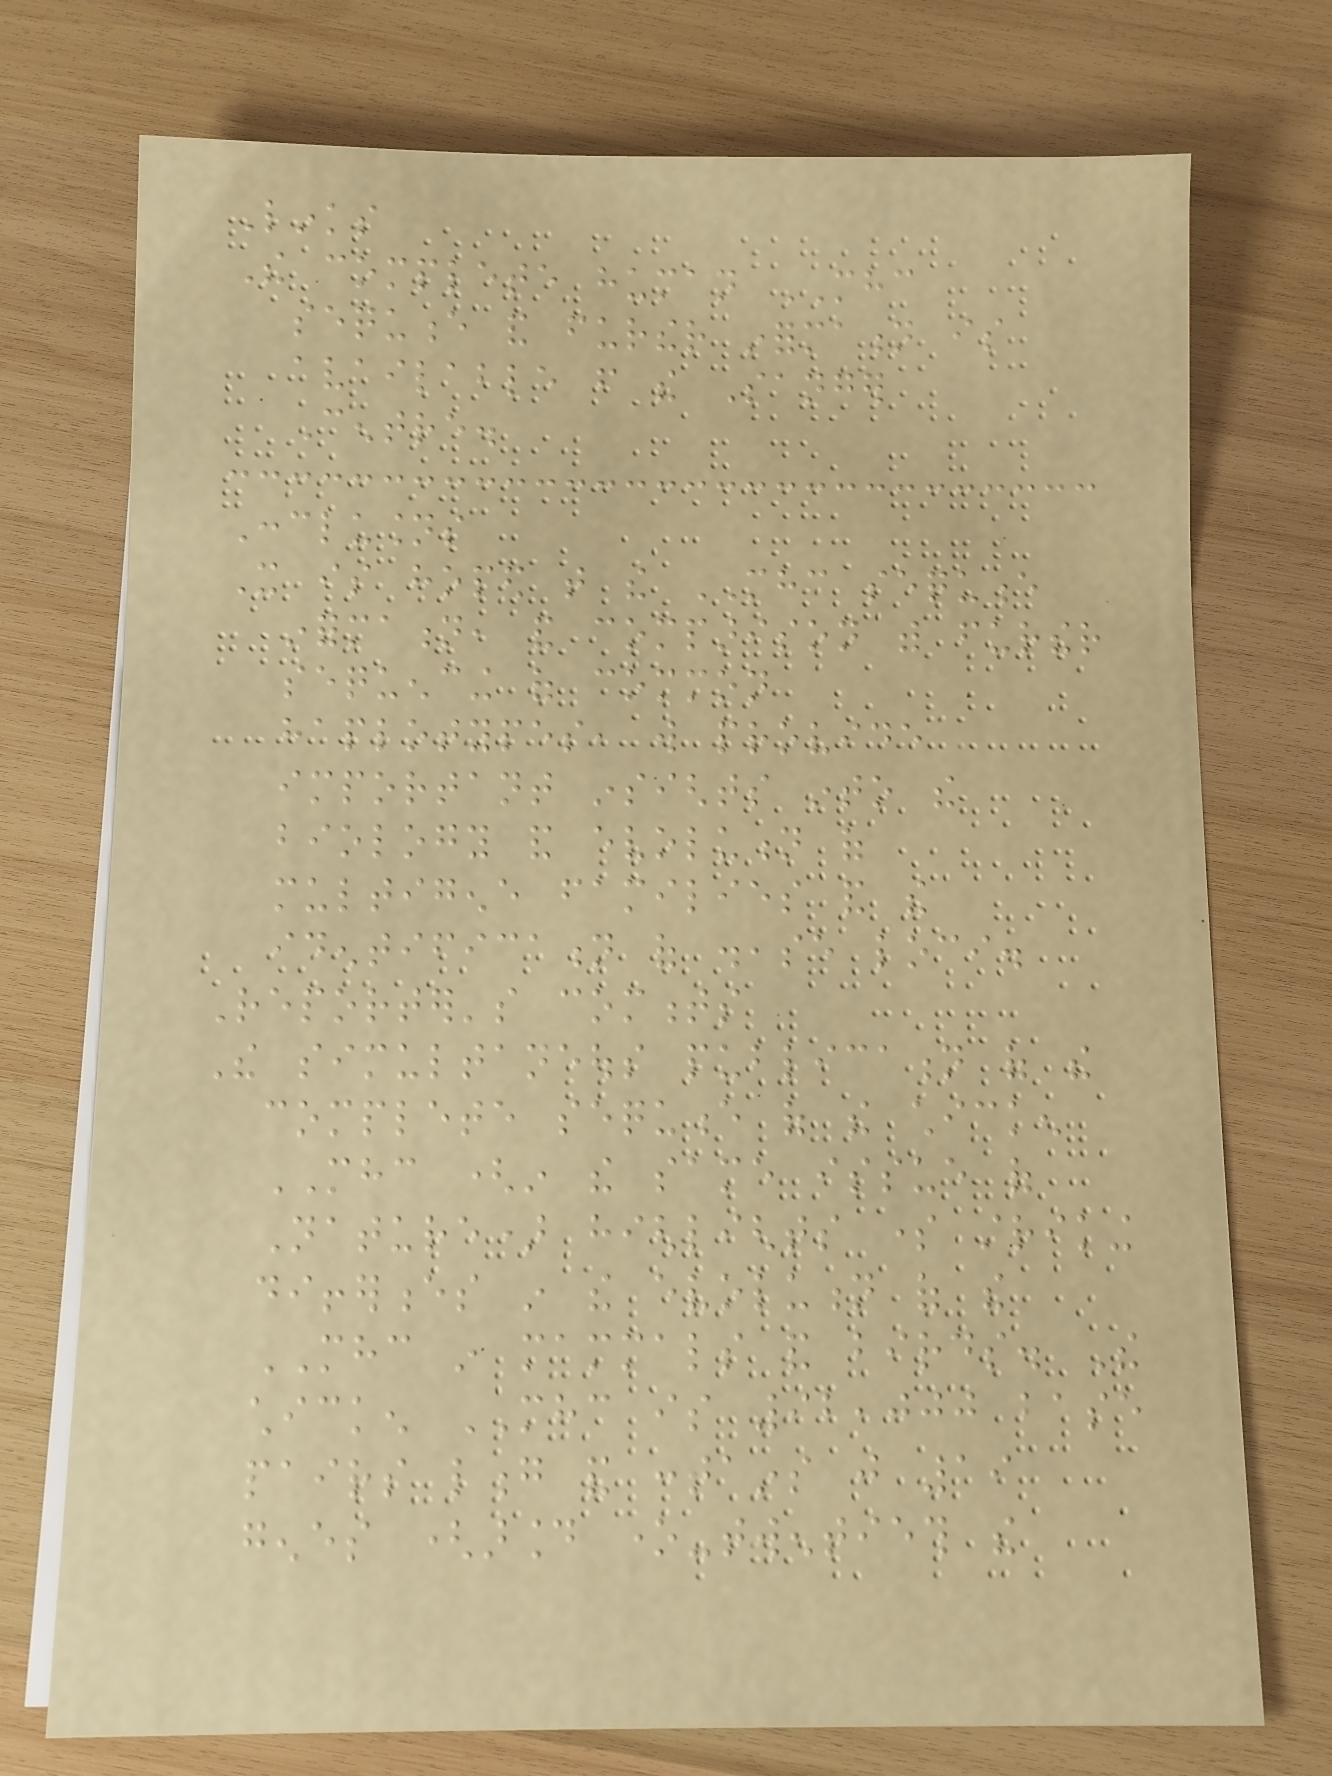Links
The complete human MHC
sequence and further information is
available from the Sanger
Centre.
Conclusions
It is hoped that the MHC sequence
information, and comparison with further
sequencing of common
haplotypes, will provide
important insights into the
biology and evolution of
multigene families and the
identification of disease loci.
Reporter's comments
The simultaneous publication of the
complete sequence of the chicken
MHC (in the same issue of
Nature) highlights some striking
differences in the evolution of the
MHC in mammals and birds. The
chicken MHC is 92,000 base
pairs long and contains just 19
genes (around one-twentieth the
